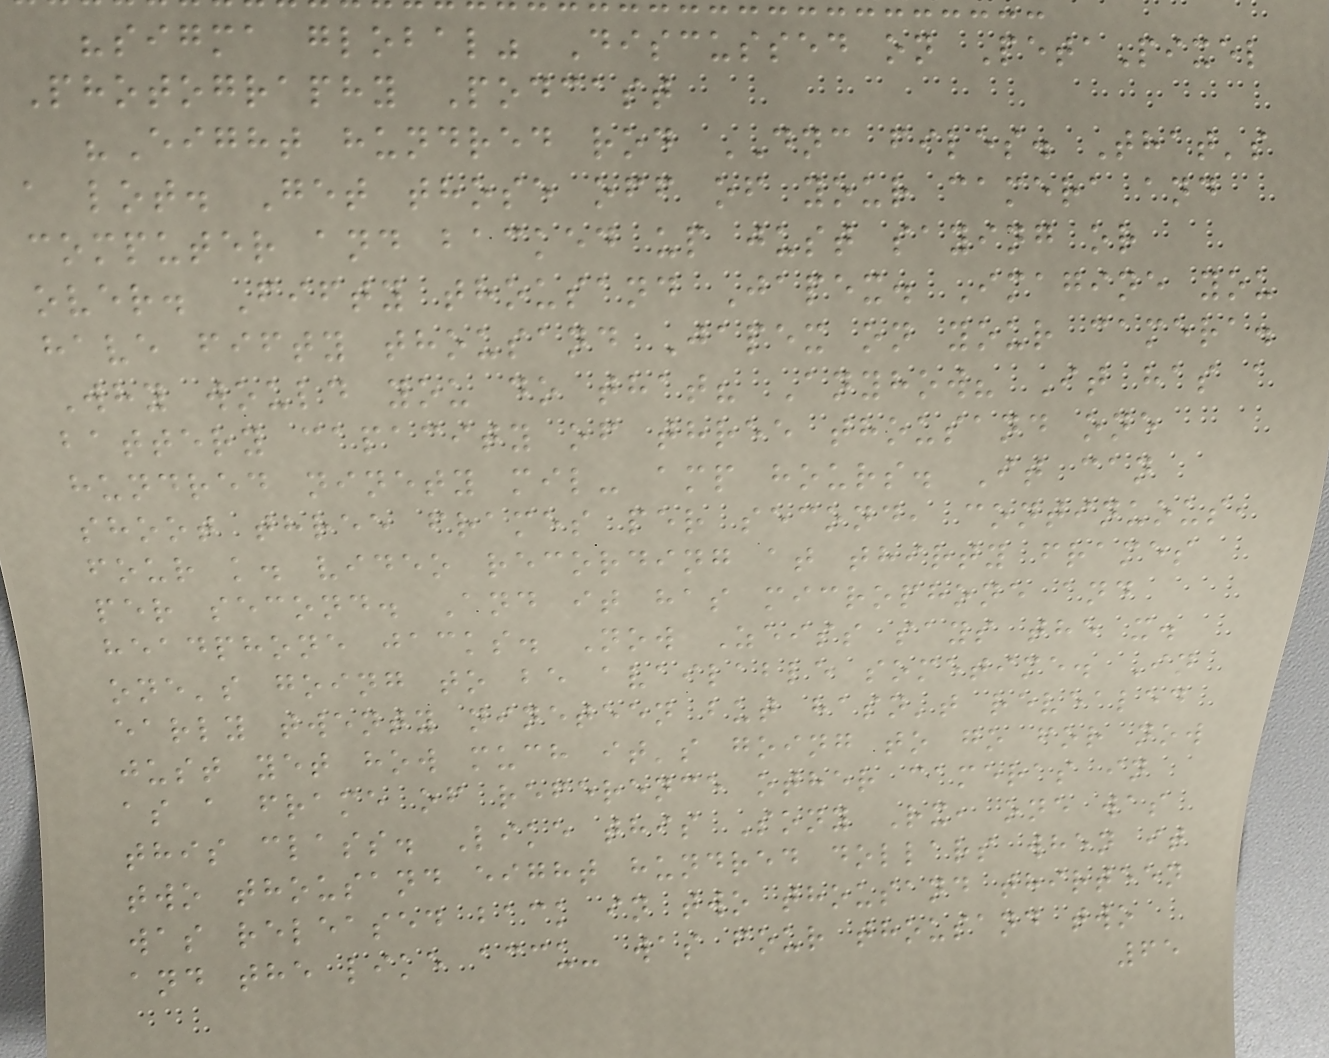"sigma global" Discussed on PetaPixel
Photography Podcast
"Eight hundred rod DNC files. That's
a lot. Get those off of your camera and
computer and backed up just saying or
over. Fifty thousand Japex. Imagine you
have fifty thousand Japex on your camera.
Why would you do that? Anyhow? It has a
battery capacity of three thousand one
hundred ninety mil- amp hours. It can
shoot three frames per second, continuous,
four k. video recording at thirty frames
per second. And it has microphone and
headphone jacks. Now Zeiss says the x.
one's going to be available sometime. In
early twenty nineteen but hasn't revealed
just yet how much it's going to go for now
as a frame of reference other cameras in
this class. Like this Sony Rx, one was
two thousand eight hundred dollars when it
was released back in two thousand thirteen
and the like accu- was four thousand two
65
